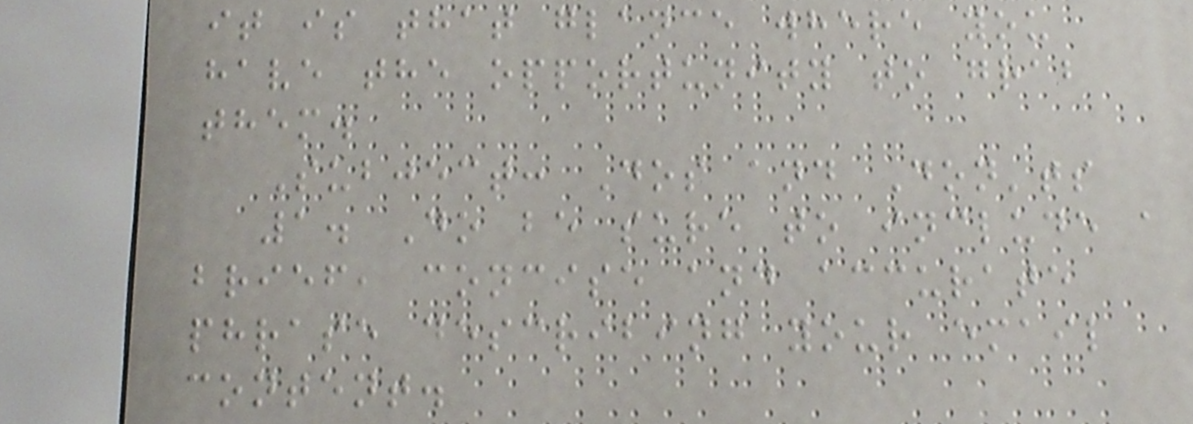it is that glance where you
have the opportunity to grab
them.
Subject: Dos and Don'ts
1. Do be sure to include a
brief, concise and accurate
phrase describing your email
content.
